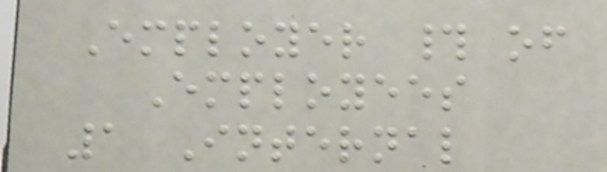Employer # of
Employees
1 Internal
